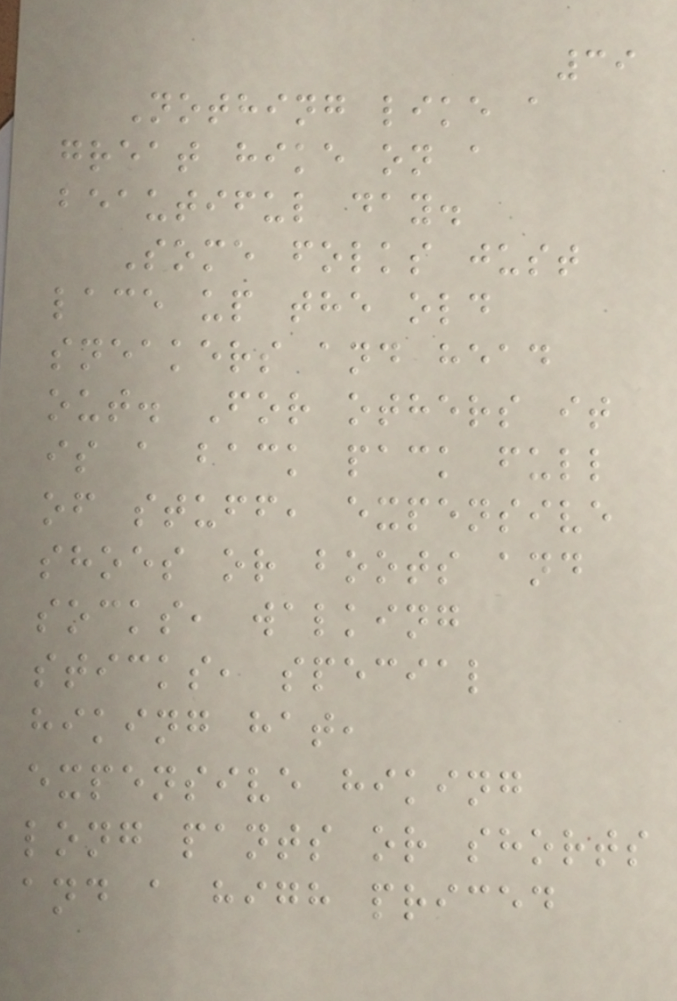39
Nothing like a
great hike on a
beautiful day.
Some folks just
lace up the old
sneakers and head
out. For others it
is a back pack full
of stuff, expensive
shoes or boots and
socks, walking
sticks, special
hiking hat,
expensive hiking
long pants or shorts
and a high priced
